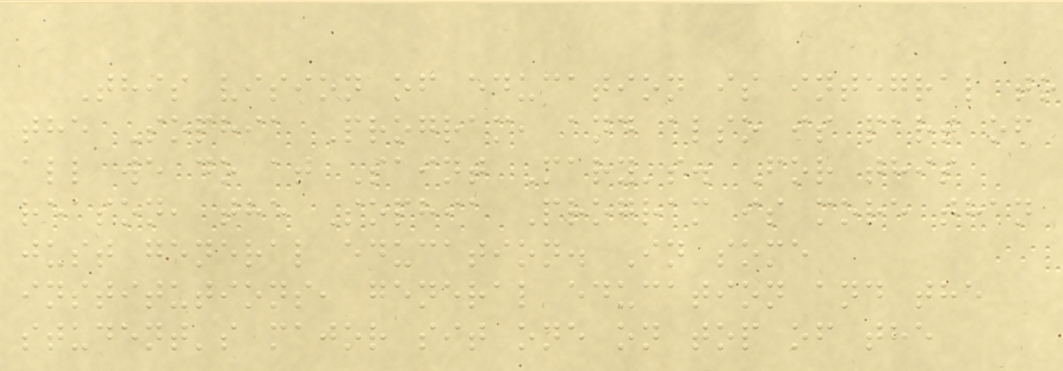This vision of education is integral to
the Sophia Program, and also is part of
all we do at Saint Mary's. For this
reason, the Sophia Program is more than
just general education. In some
institutions, general education and the
student's major sit one on top of the
